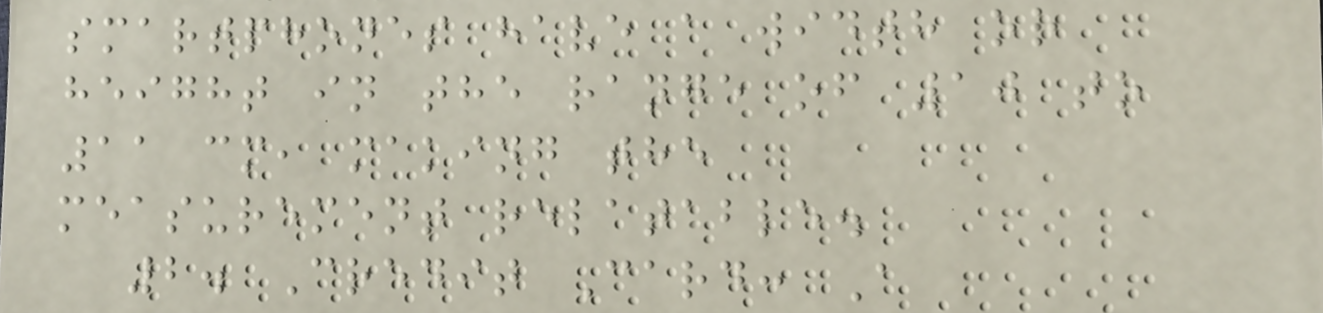smartphones have a width or
height in the range of 10 to
11 cm, making the
measurement relatable.
2. Credit Card: A
